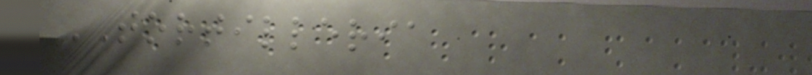TORTILLERIA
